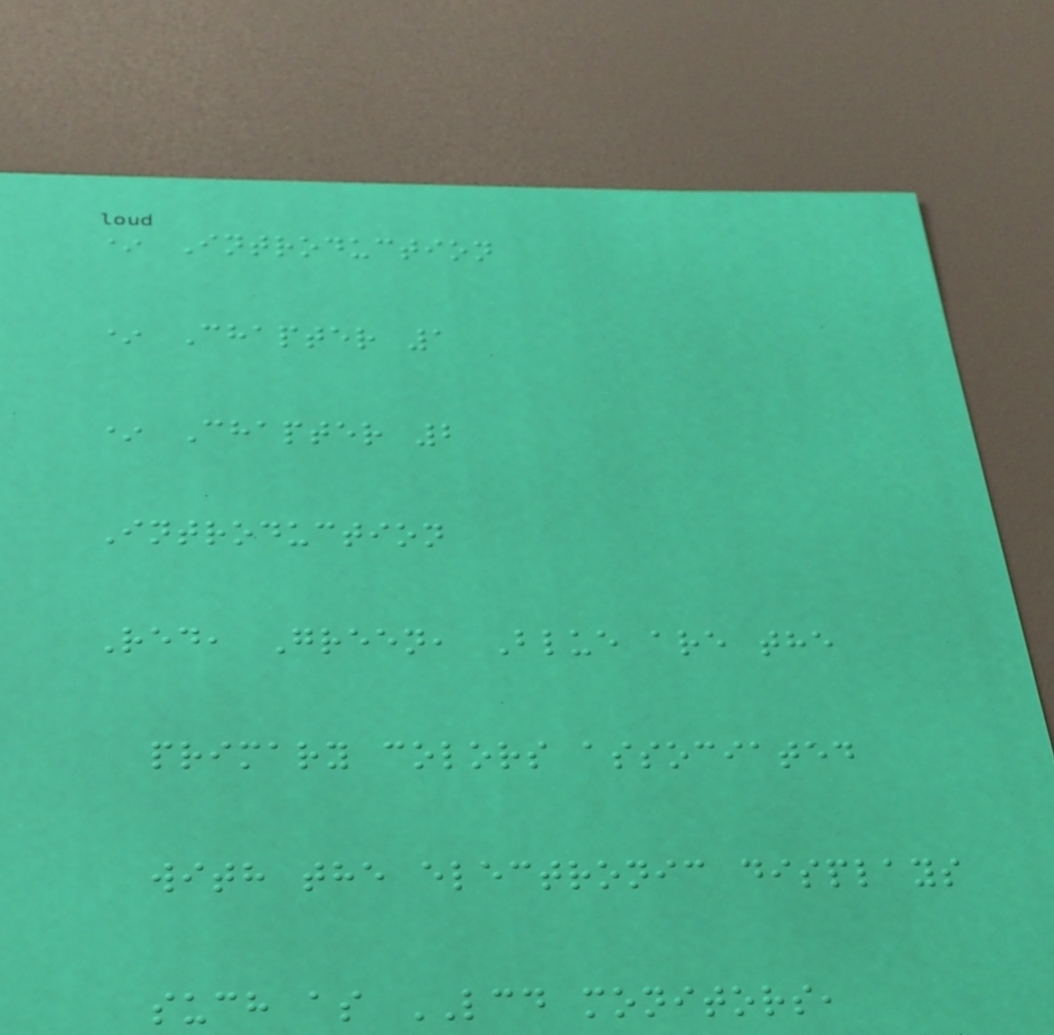* Introduction
* Chapter 1
* Chapter 2
Introduction
Red, Green, Blue are the
primary colors associated
with the electronic displays
such as LCD monitors,
